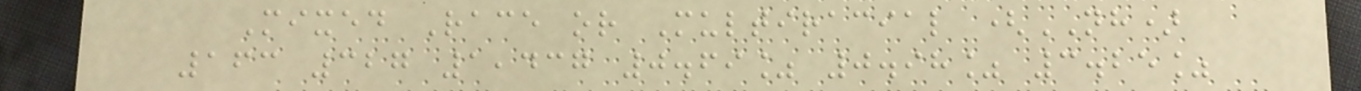Mixed Race or Multiracial (NH)
163 327 1,437 0.69% 0.98% 3.25%
